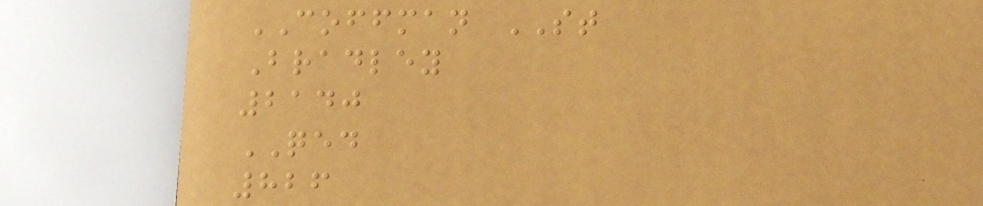COFFMAN ST
Bradley
2140
QED
826
